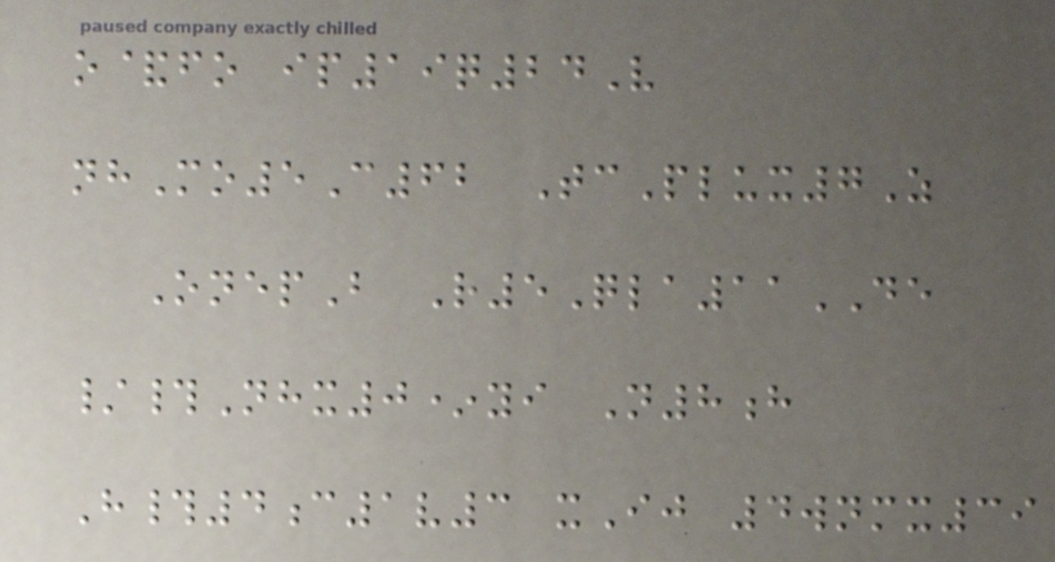o&fo ip19q24V
nhMo5C62 TcPlux7Z
OnepB R5Qla11DE
/#Nhx0*yi N8h
H#4c1v3 xIj 4wnmx39
